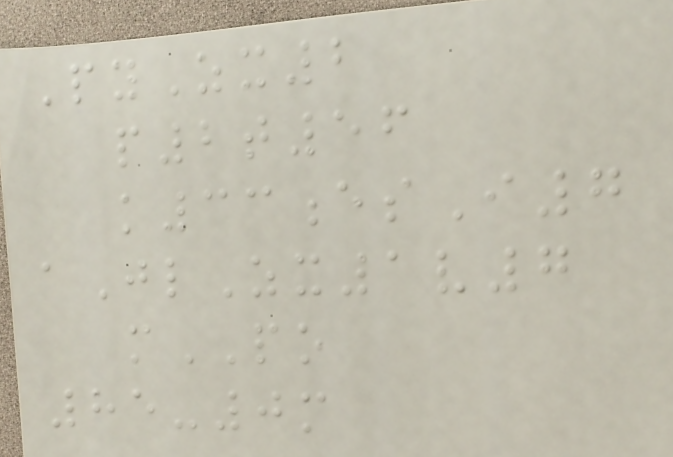PyZx2
p2t56
k33esI7
aJlZx1v7
mPO
85-0m
